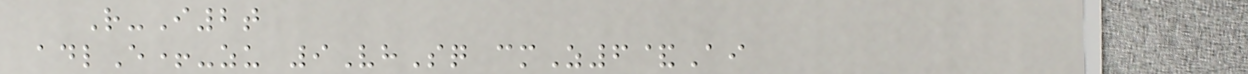R-I2t
adlE+-zu 9VhSq cmZ6&Ai
